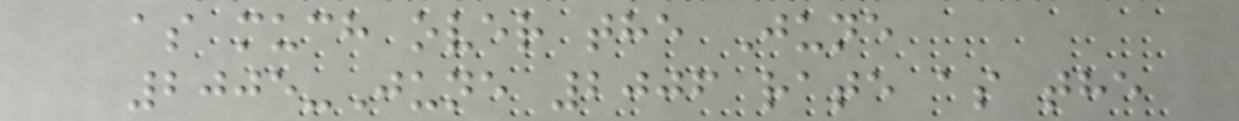as much over the June
2005-June 2006 rate as the
